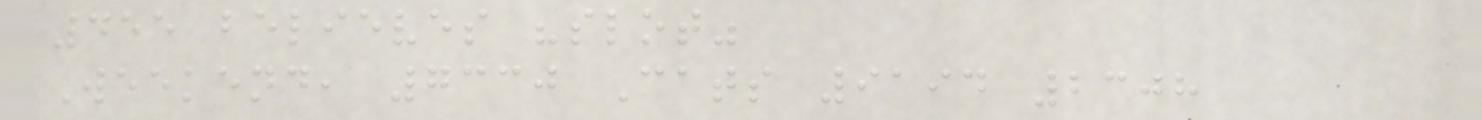455 believes "slot"
Weekend, 7330 Cats 9194 2308
